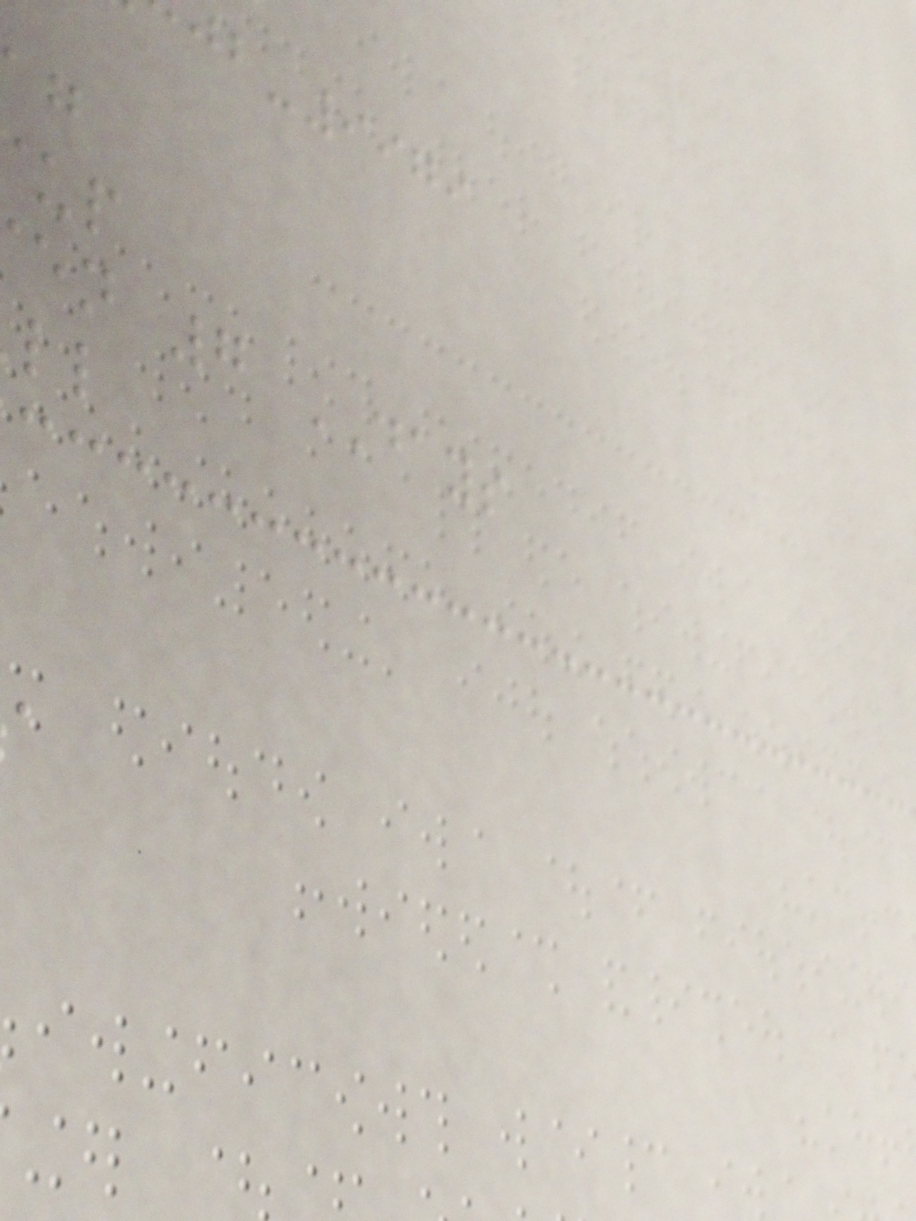-9979
en 7 DAYS
